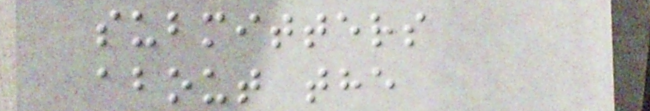submitters
about the
